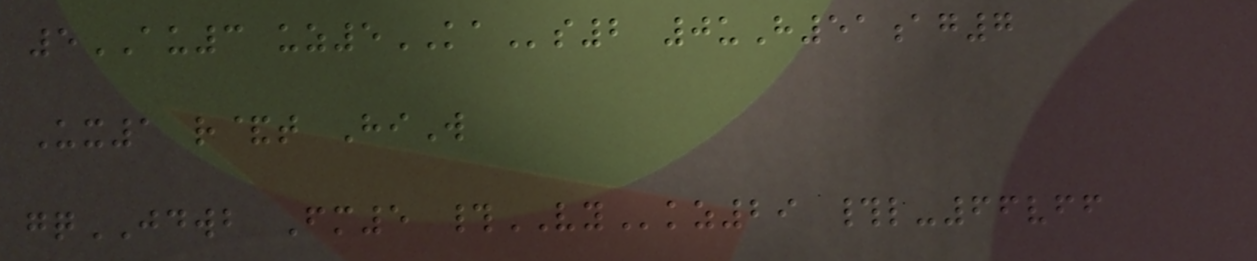5AU3 uz5KAs2 0uH51ag7
Ux1 r&t HiW
gqJDWB Fm5 #VYkz29 #l-66vff
